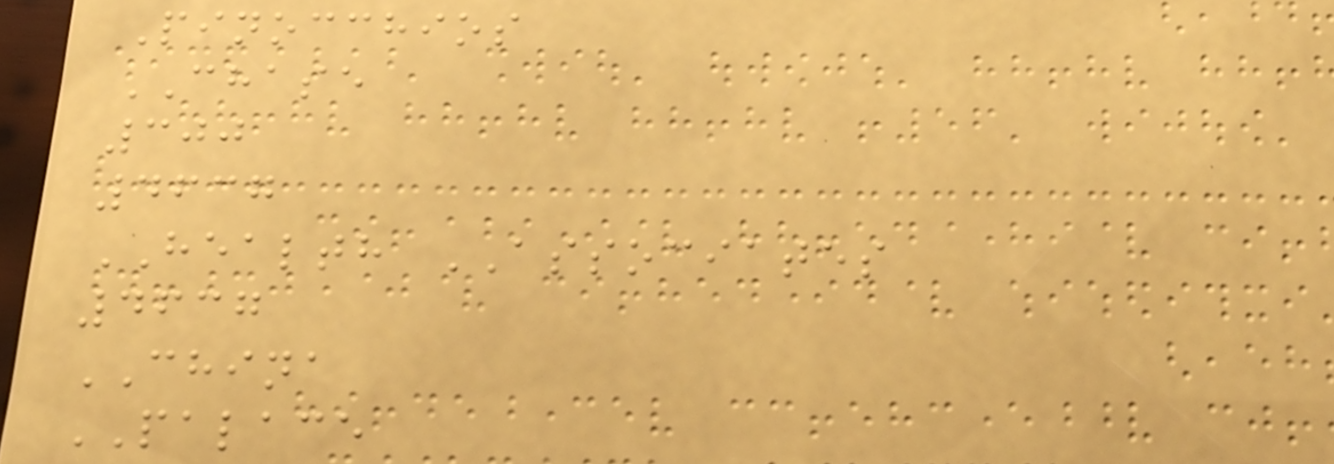Pinocchios
CHASE
300
4637
HEALTH ASSOCIATES
4637
CHINA
PALACE
